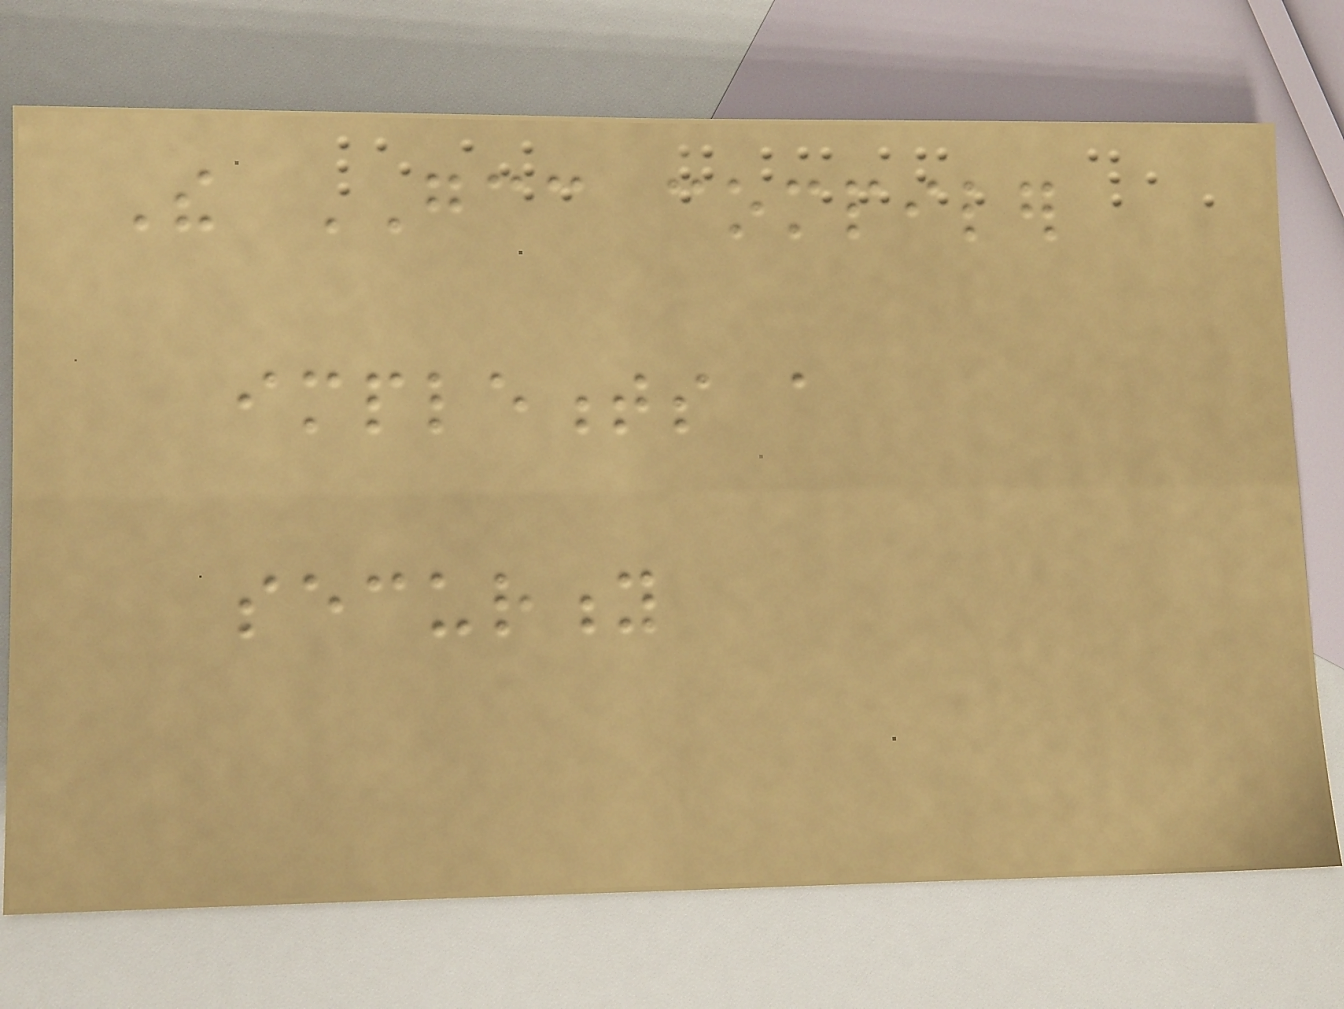The GCC compiler
implements a
security
